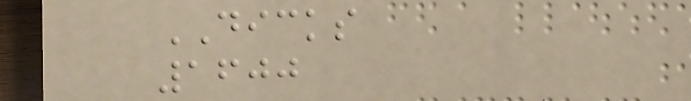DICKS
1600
